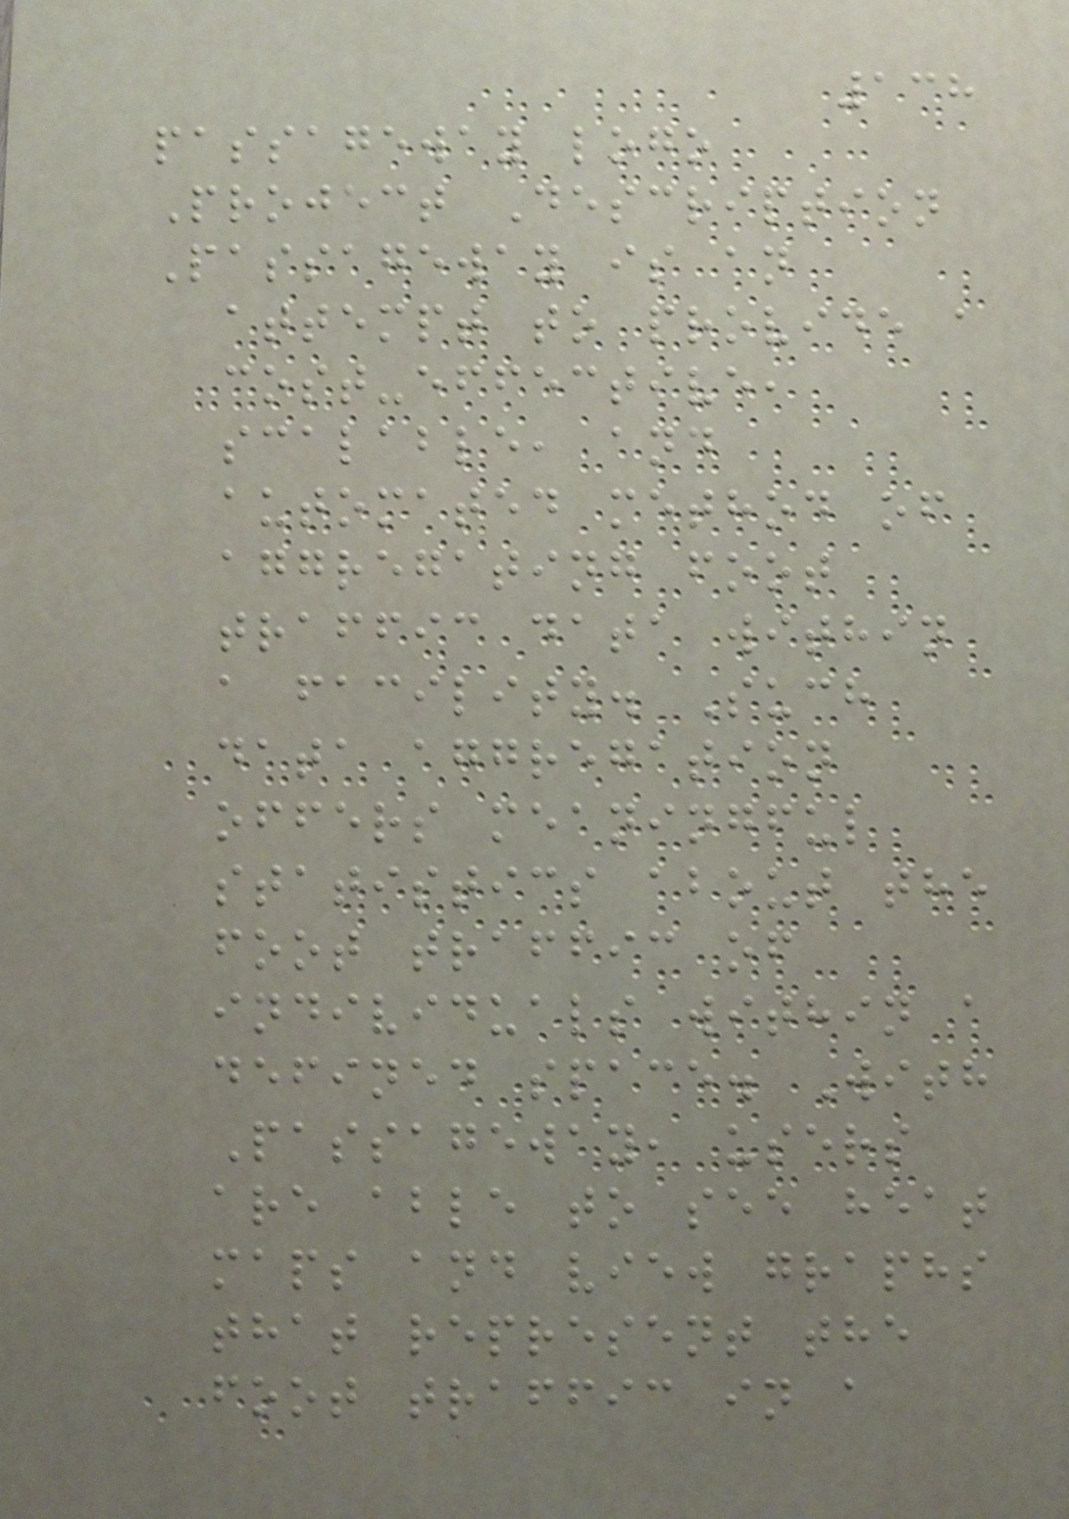138
passageway logo
Project Description
Passageway is an
attempt to provide a
cost-effective,
scalable, and
automated method of
aggregating foot
traffic data within
a facility. Such
data aggregation
offers meaningful
statistics about the
foot traffic of
individuals within a
defined space. With
Passageway, users
are able to see heat
maps and view graphs
that represent the
foot traffic in a
